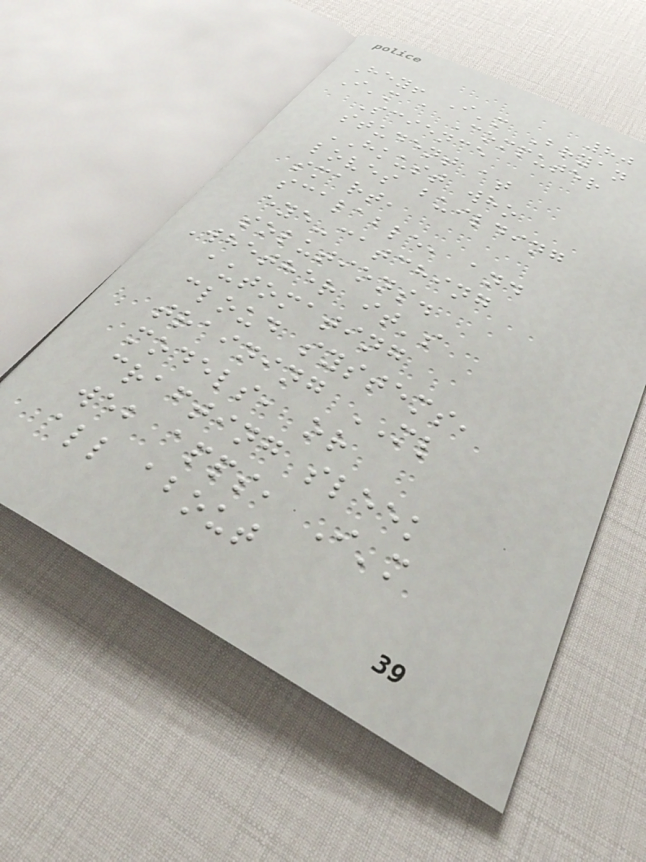80
Hey! I'm Bryan
I'm a Computer
Science
student at
HKUST who
loves building
smart,
scalable, and
eye-catching
solutions.
Whether it's
automating
cloud systems,
training ML
models, or
crafting sleek
web apps, I'm
all about
